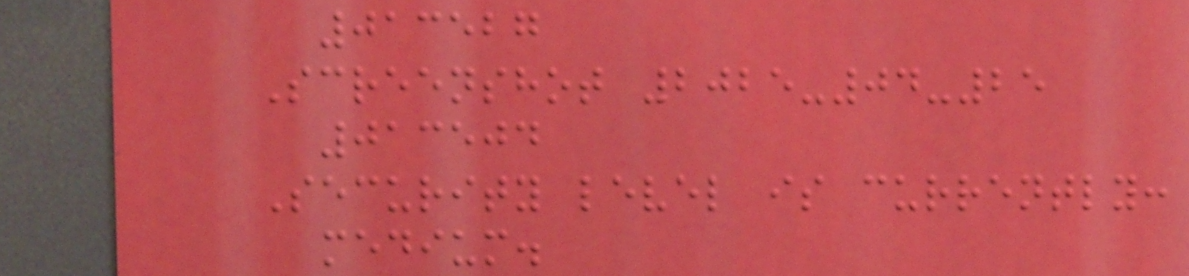013527
Screenshot 2025-04-25
013504
Security level is currently:
medium.
